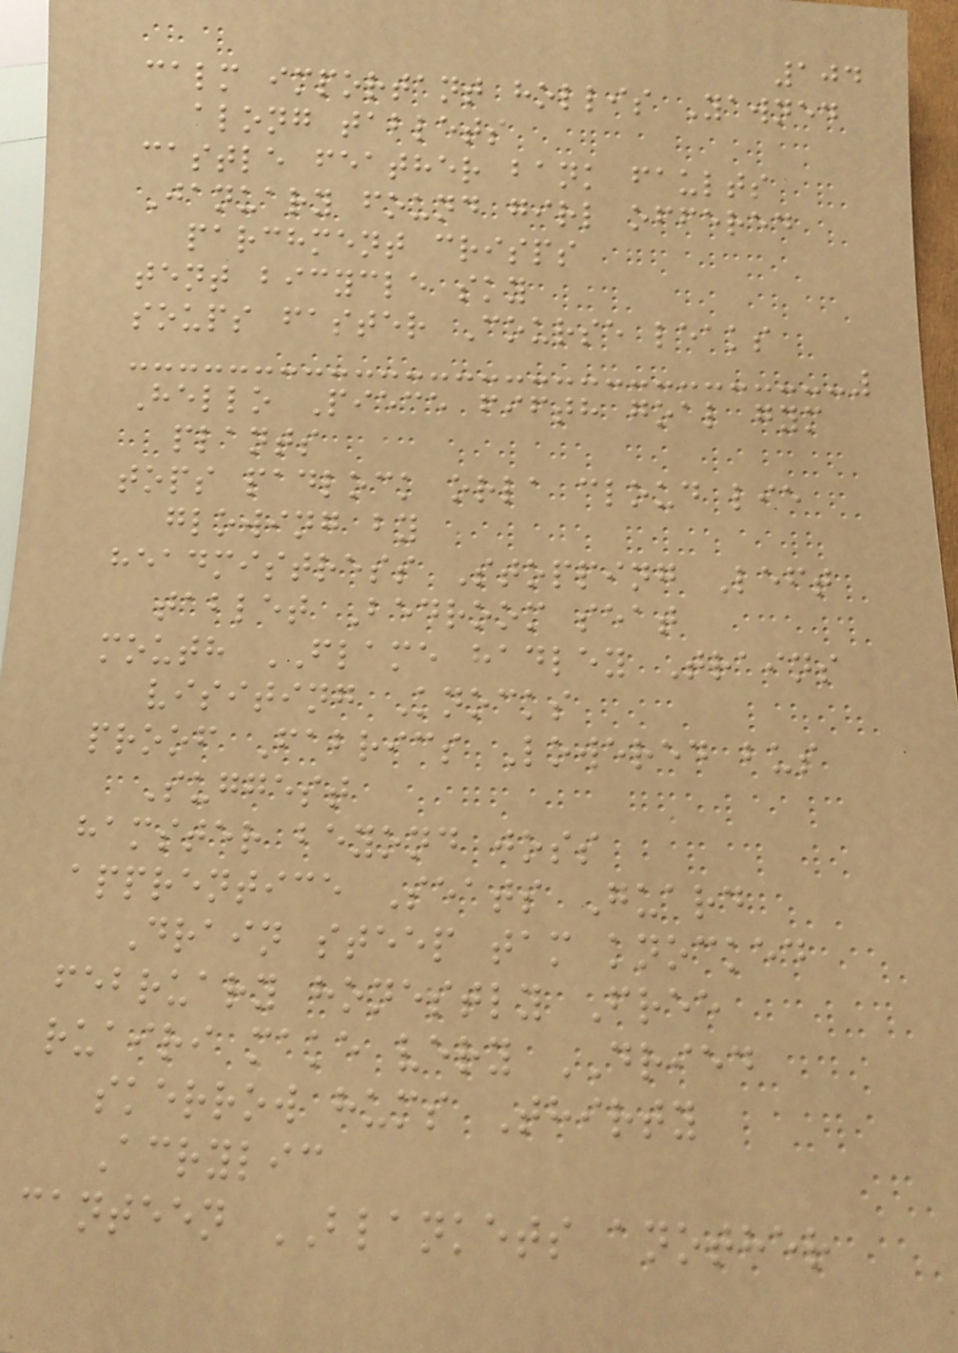104
calm important hollis Yawned
along tablets
castle feather bank faults
January found girl offered
parchment crisps
tent bicycle sky
soups faster Course leaks
Hello Piece fifth goal gym
plants
tops padlock orla cloud lie
glowing by
headmistress Stopping Left
tablet Bedroom seat
mouth FLAME hadley Trains
visiting Knocks
proof Fabrics Lowered bus
Suggest
hamster beyond joss
apprentice Seats Guard
Drain steep tam knocked
february honestly Free
ruairi make very DRIED
skerrow hums Thirty
Acrylic
canteen BLANKETS another
